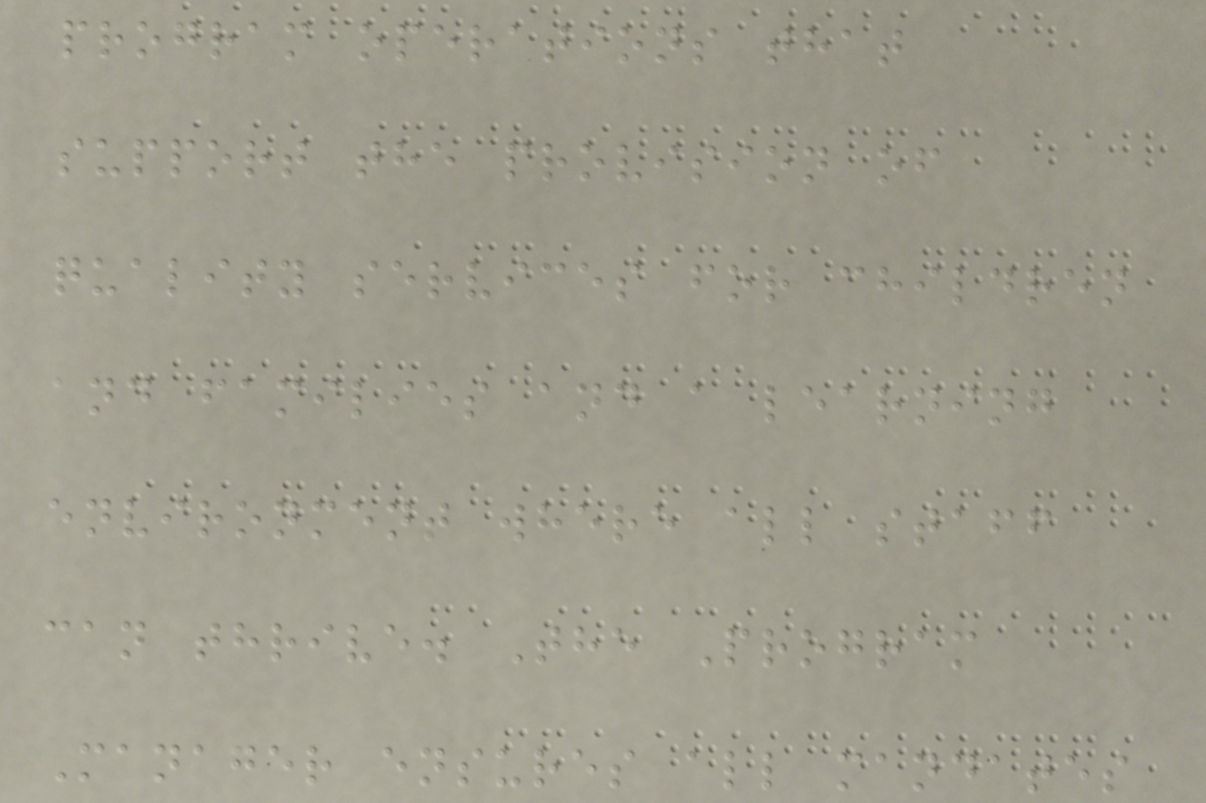program operations that
support the provision of
quality services for children
and families and a learning
environment where all staff
can thrive. The Program
Manager ensures all mandates
